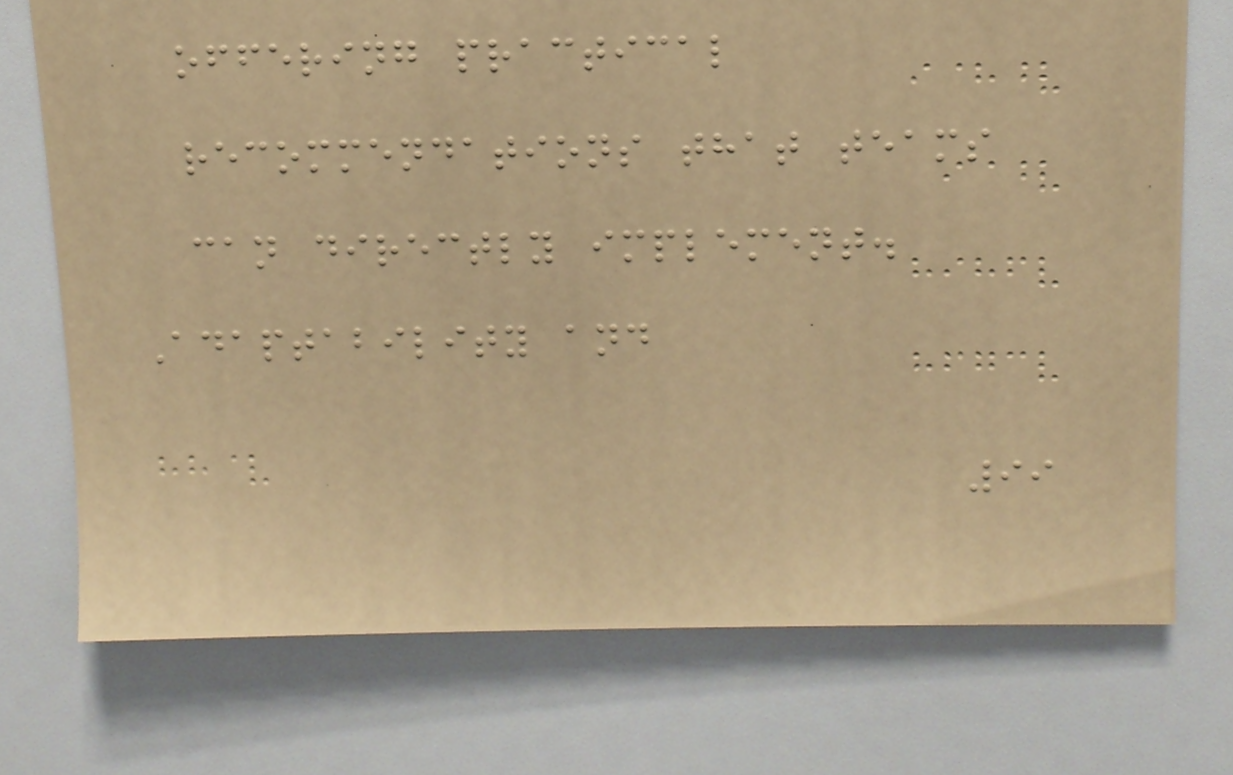offering practical
recommendations that teams
can directly implement.
Adaptability and
99
